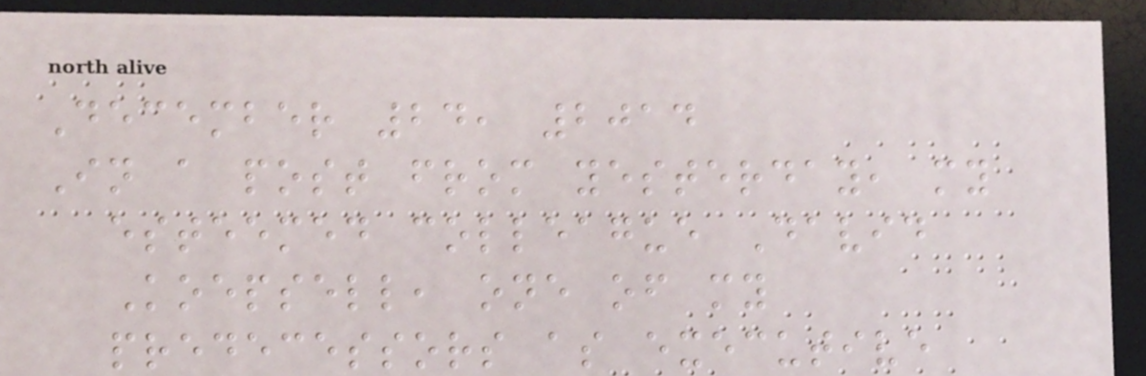December 24, 2014
In a post from yesterday, my
esteemed colleague David
Koepsell, one of my
predecessors as executive
